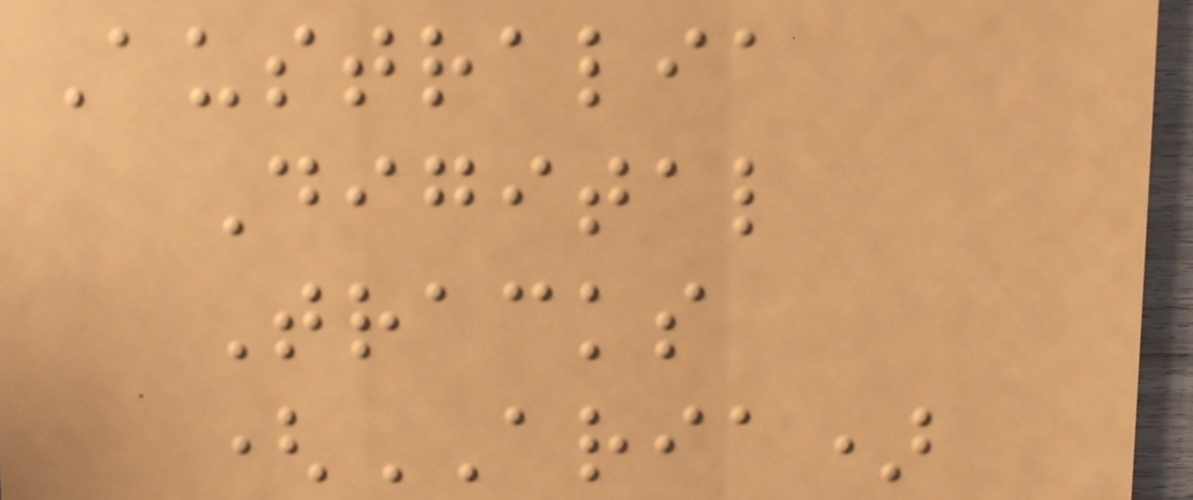Australia
Digital
Tracks
(ARIA)
